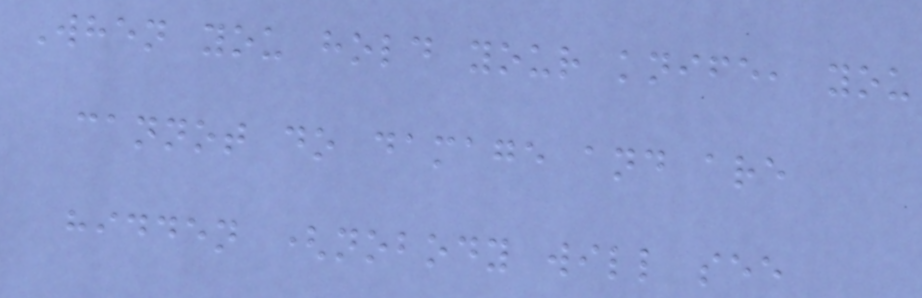When you hold your knife, you
cannot do damage and are
hidden (nobody will see
